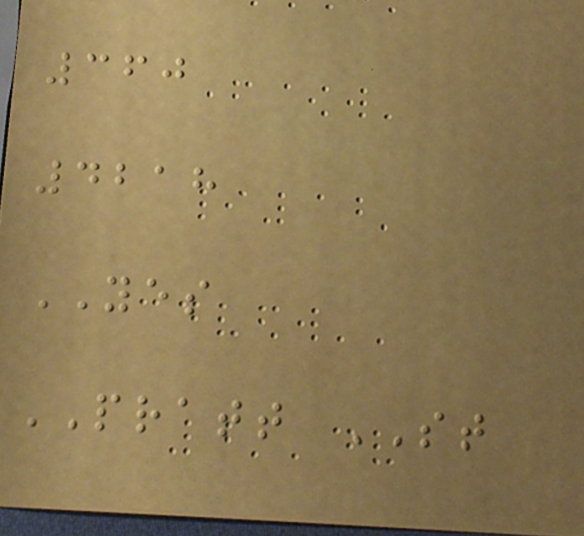360
4218
YES
PRATT ST
